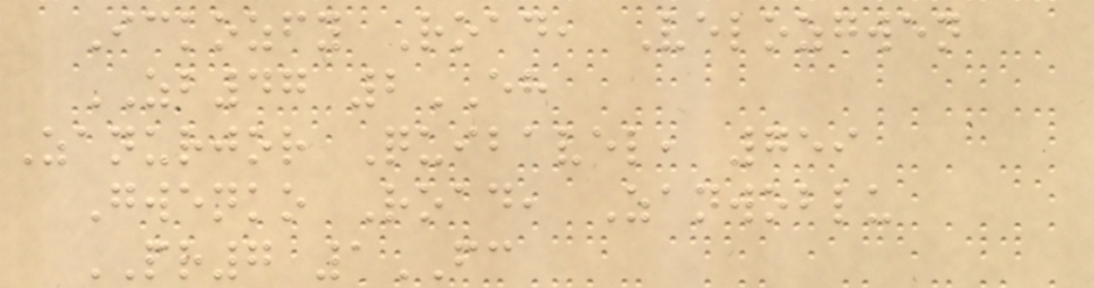Ickozfy Road, Velozgwen
ZB47 2EH
Zanurjor Quibavel, 759
Gwenko Road, Zanwoblu
PR7 1FC
